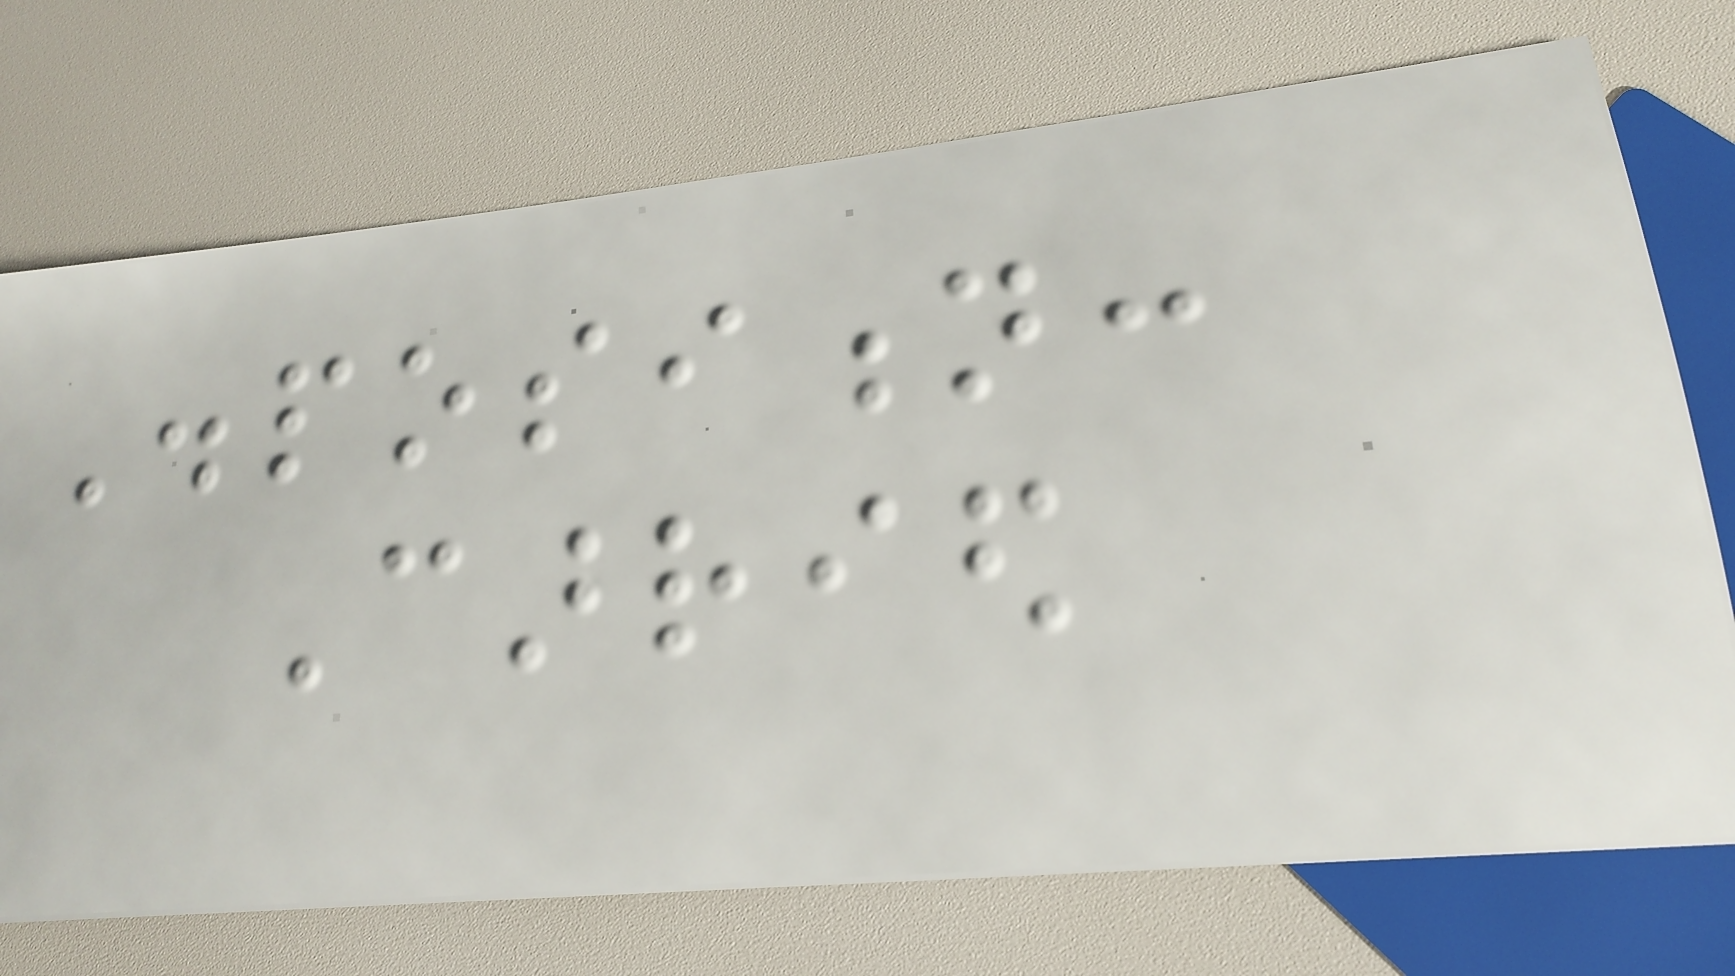Disposition:
Carried
